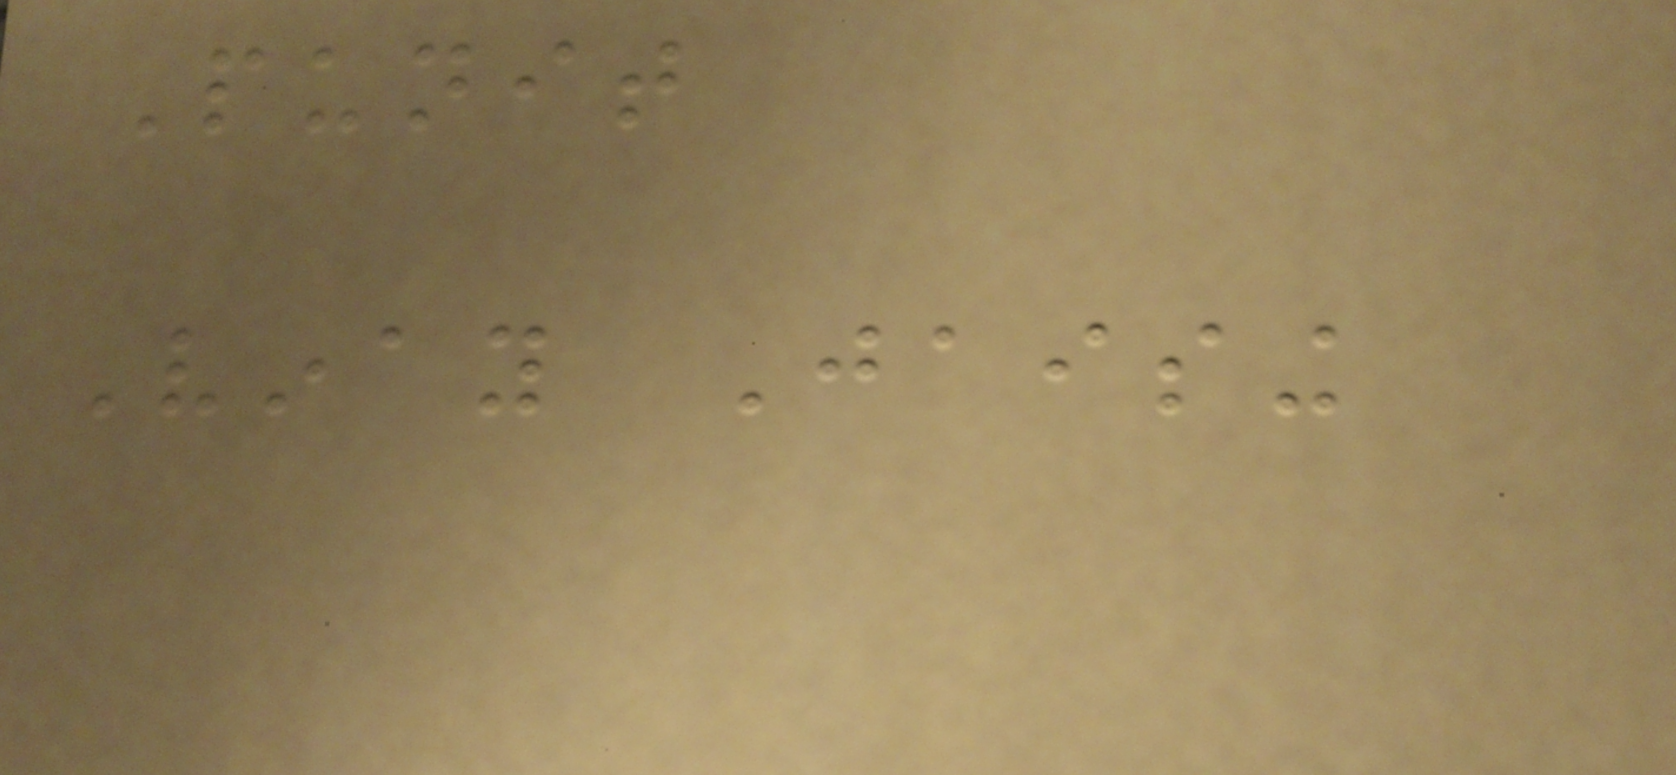Punit
Vinay Jaising
